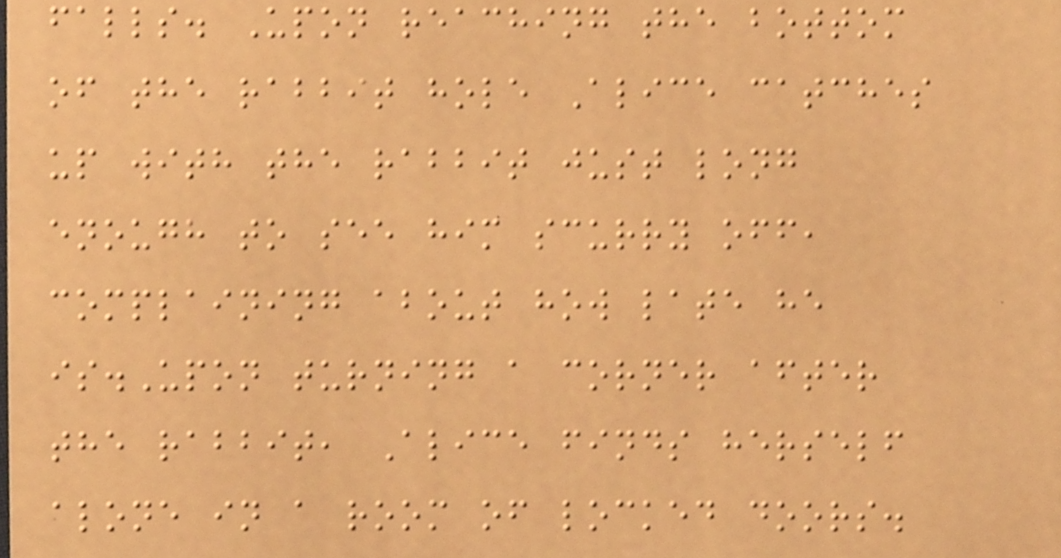falls. Upon reaching the bottom
of the rabbit hole Alice catches
up with the rabbit just long
enough to see him scurry off,
complaining about how late he
is.Upon turning a corner after
the rabbit, Alice finds herself
alone in a room of locked doors.
